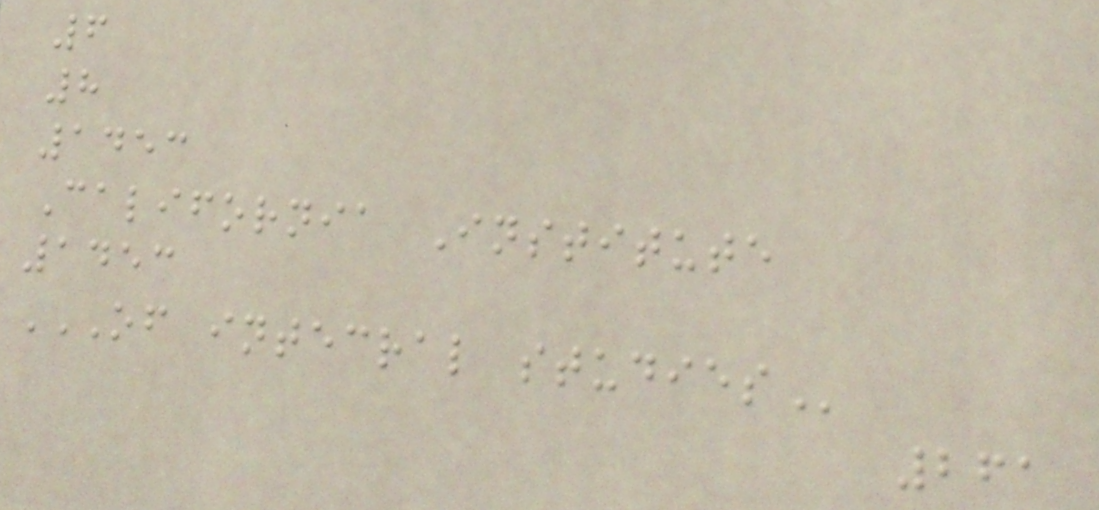6
8
1453
California Institute
1453
OF INTECRAL STUDIES
261
